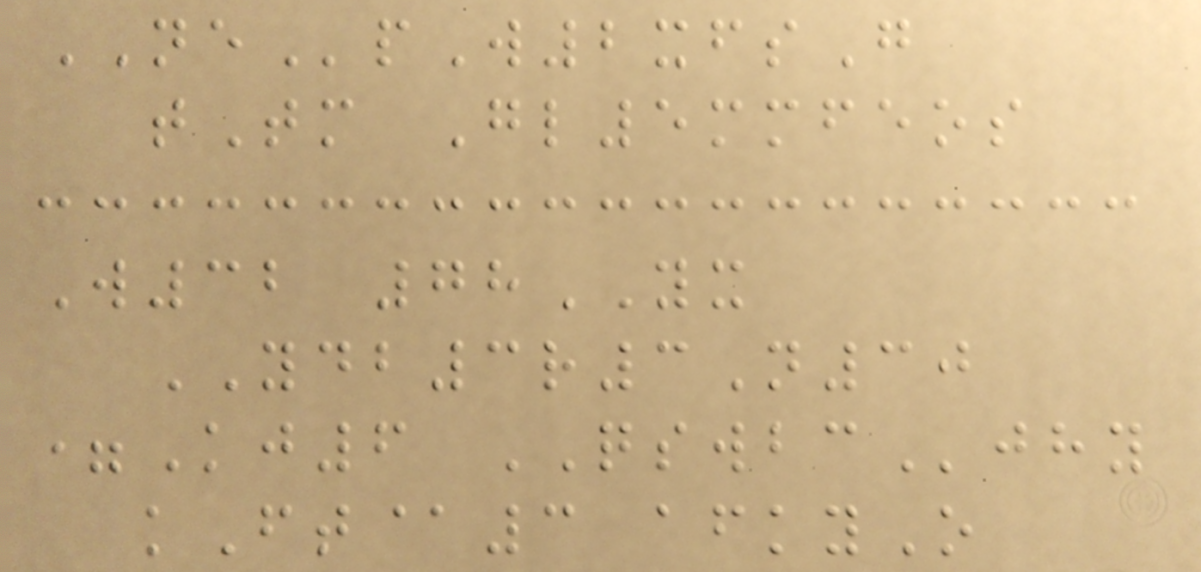NEpW2xfsG
tTm Gl5mmfeos
W32 78YX
YDB3r3N30
=Kj6 QSWBCjhy
kFt@3 afkyO
